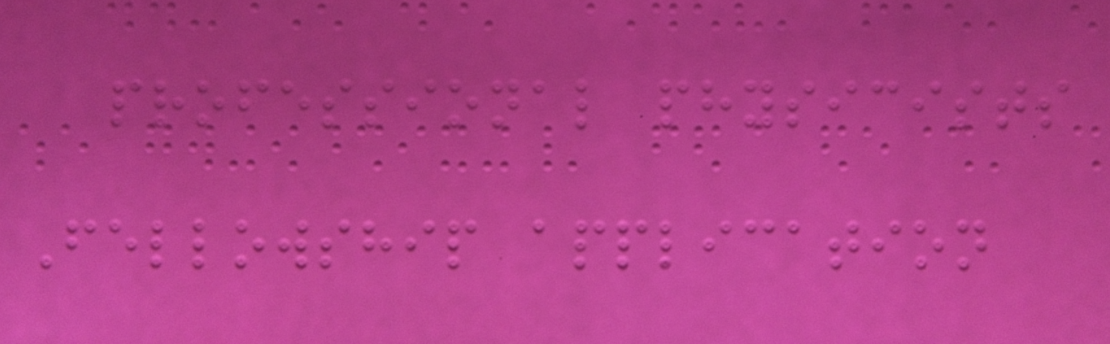professional physicists
Fellowship application
